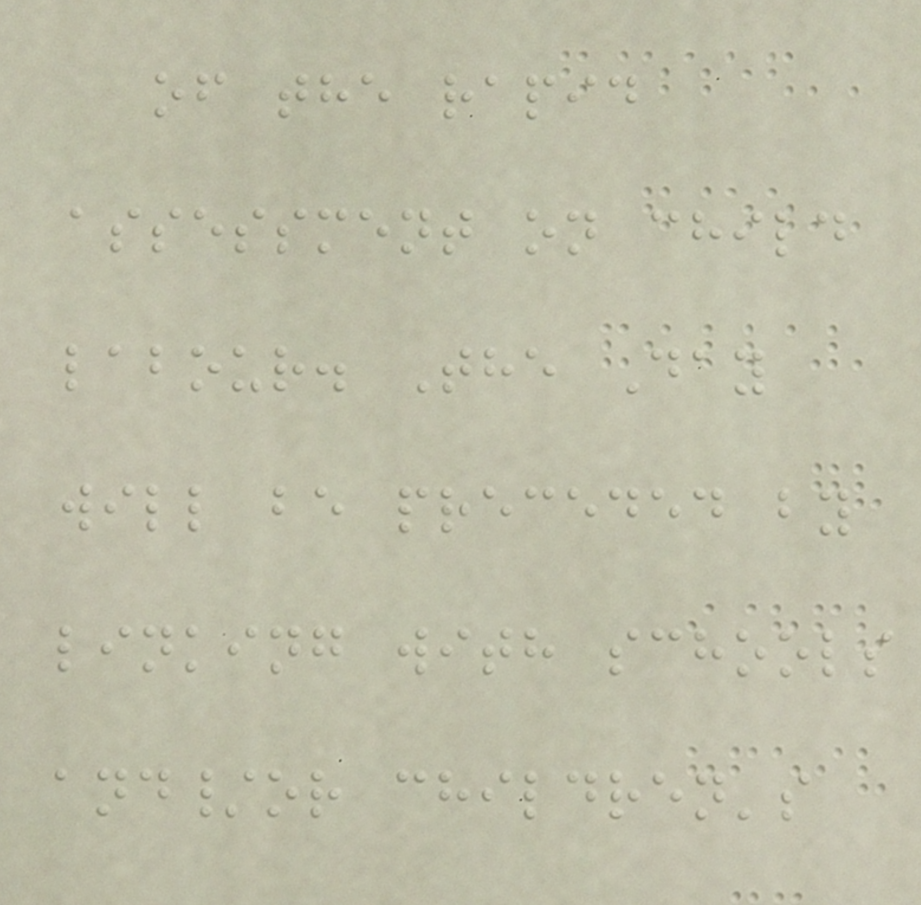of the rapid
assessment on child
labour. The Day
will be preceded by
linking with schools
and/or children's
